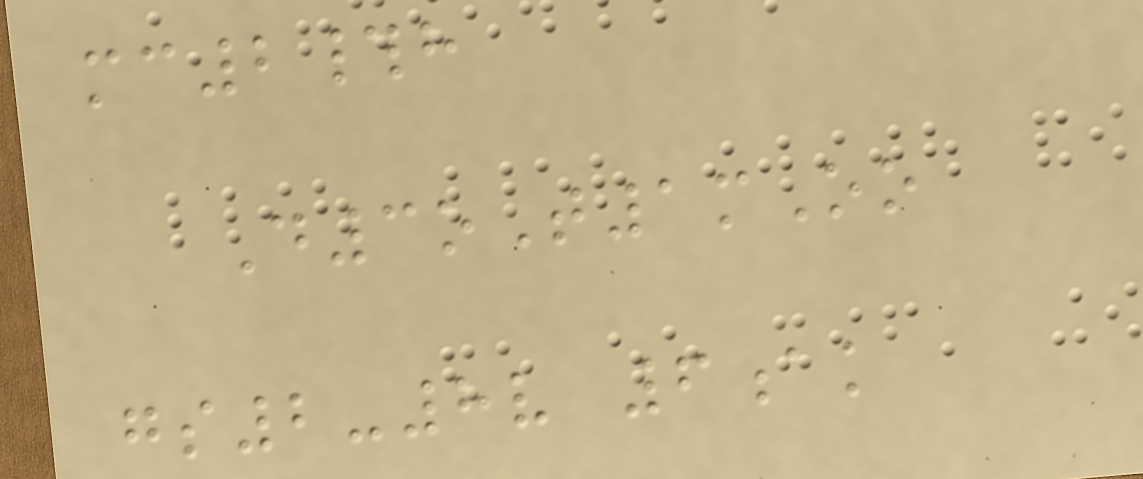mc2#h
D3oT1mOo
gs2-8v 6ak
